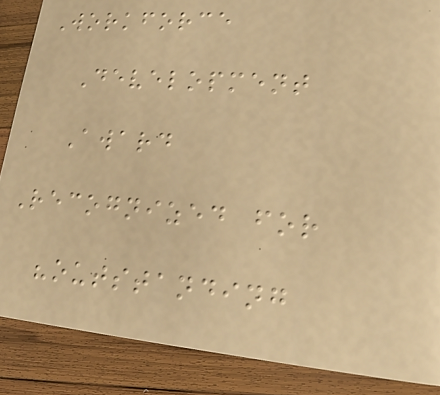Workforce
Development
Award
Recognized for
"outstanding
